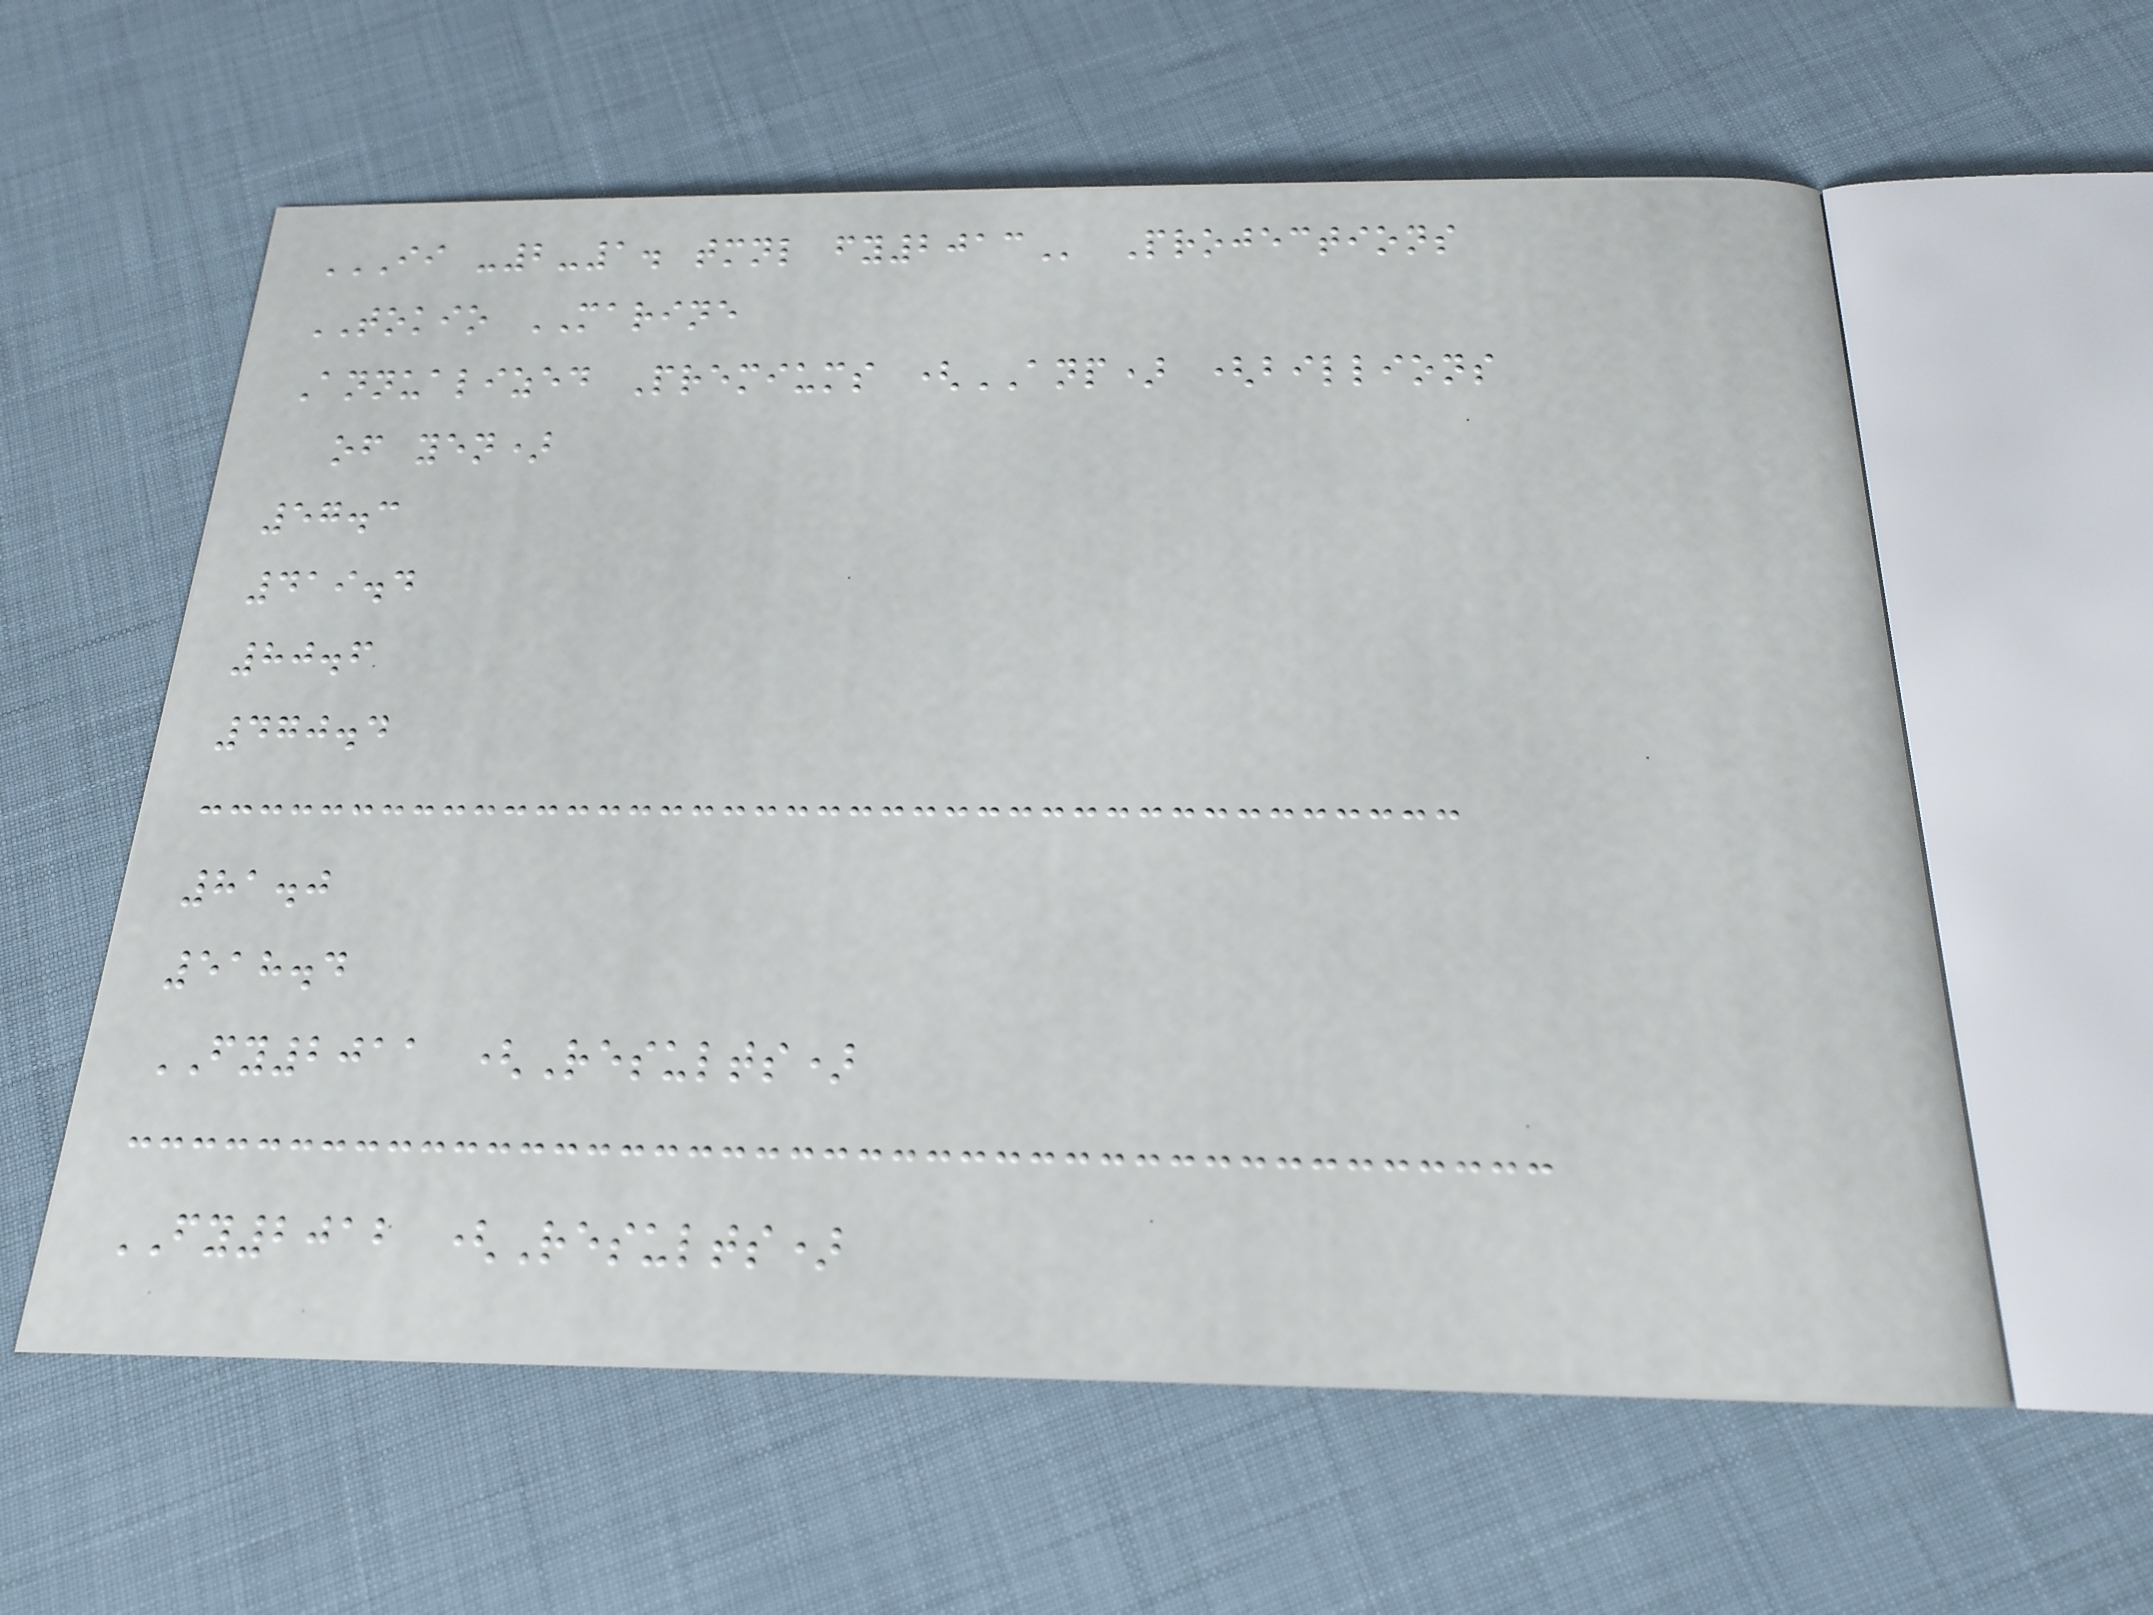II -2-1. TMNL FY2013 Projections
TOKIO MARINE
Annualized Premiums (ANP) (billions
of yen)
57.3
419.4
80.6
470.4
81.0
518.4
FY2011 (Results)
FY2012 (Results)
